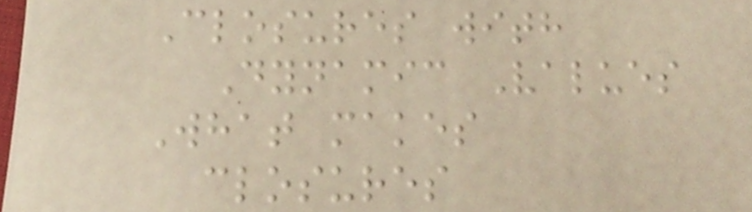Closures with
Dynamic Values
What makes
closures
